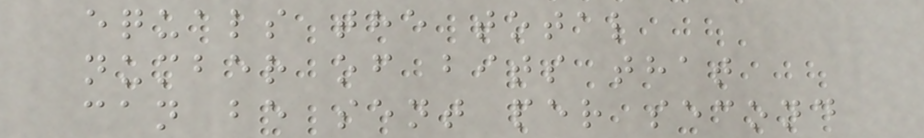equals the total
number of bits that
can be sent per second
